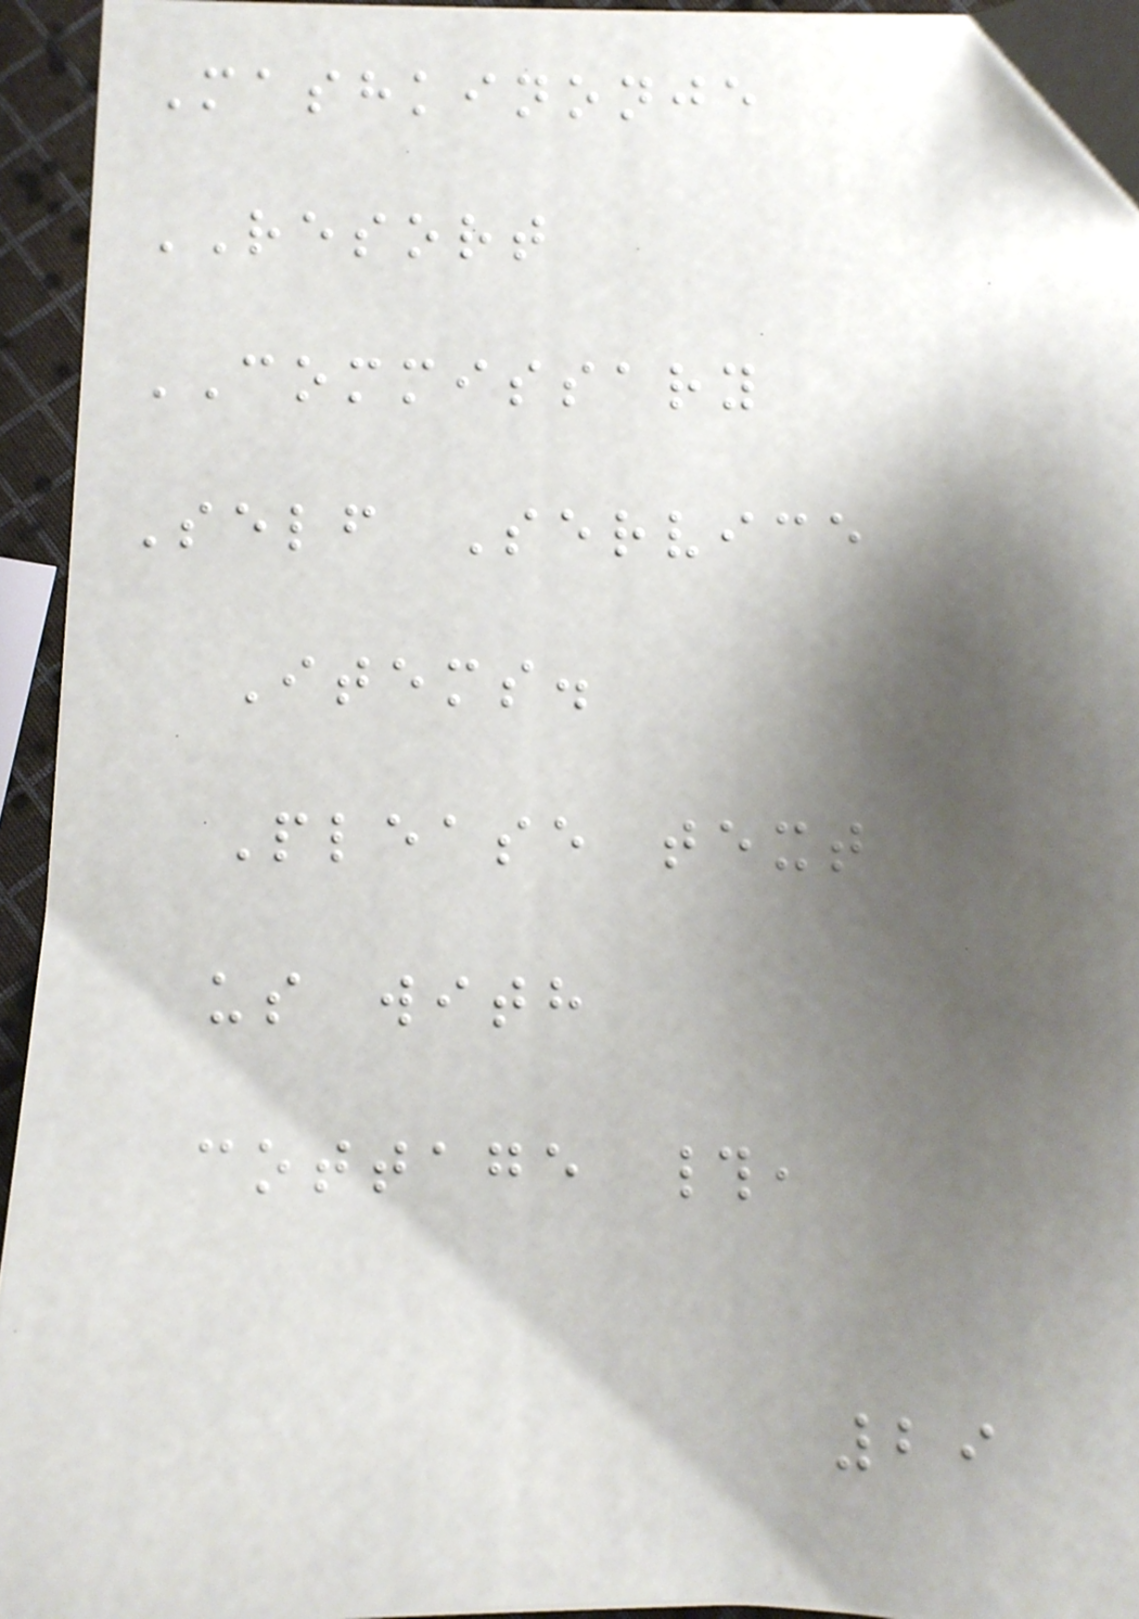Mashkinonje
RESORT
COMMISSARY
Self Service
Items.
Please text
us with
cottage #,
29
